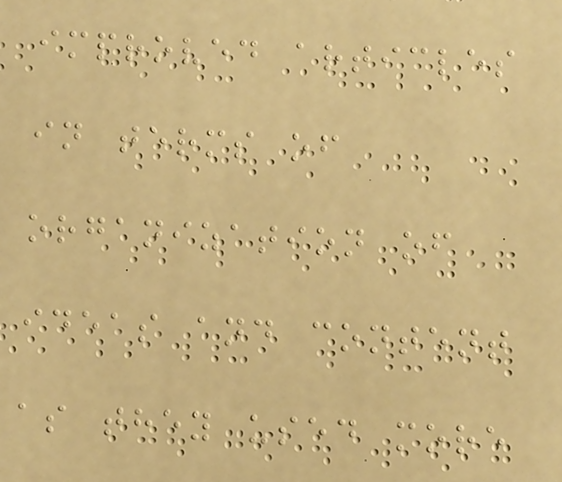improved articles
in terms of
organization of
ideas and content
as they used more
